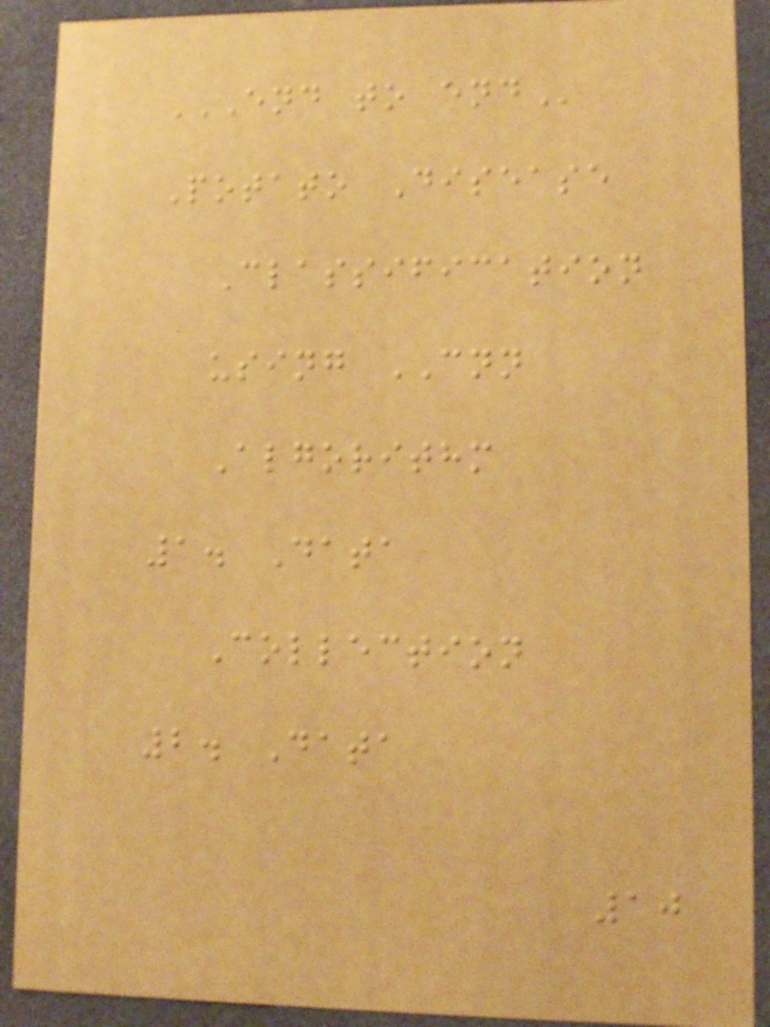END TO END
Potato Disease
Classification
using CNN
Algorithm
1. Data
Collection
2. Data
10
